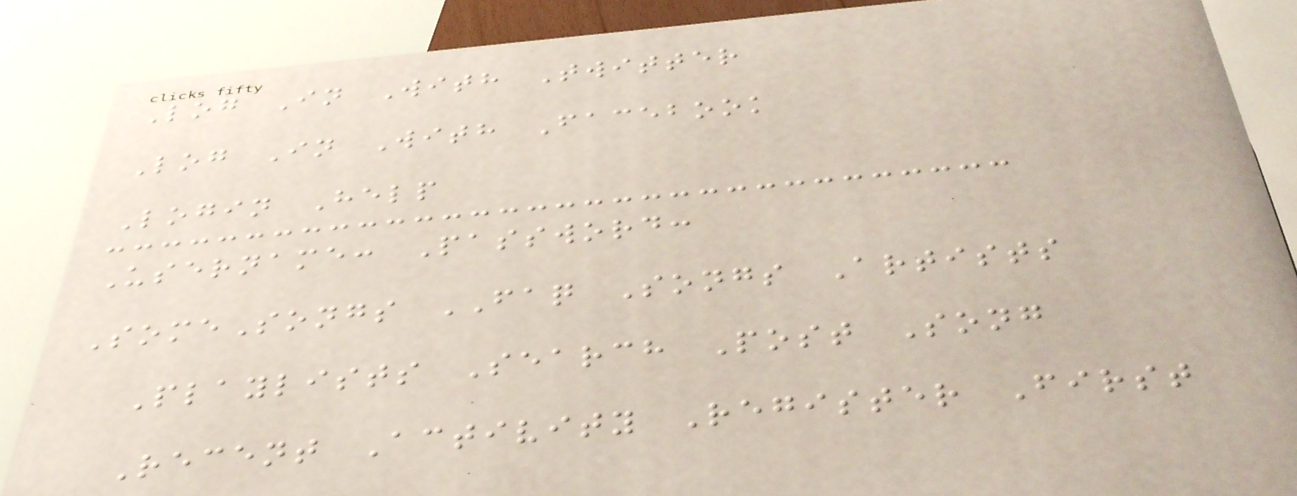Log In With Twitter
Log In With Facebook
Login Help
Username: Password:
SomeSongs FAQ Songs Artists
Playlists Search Post Song
Recent Activity Register First
